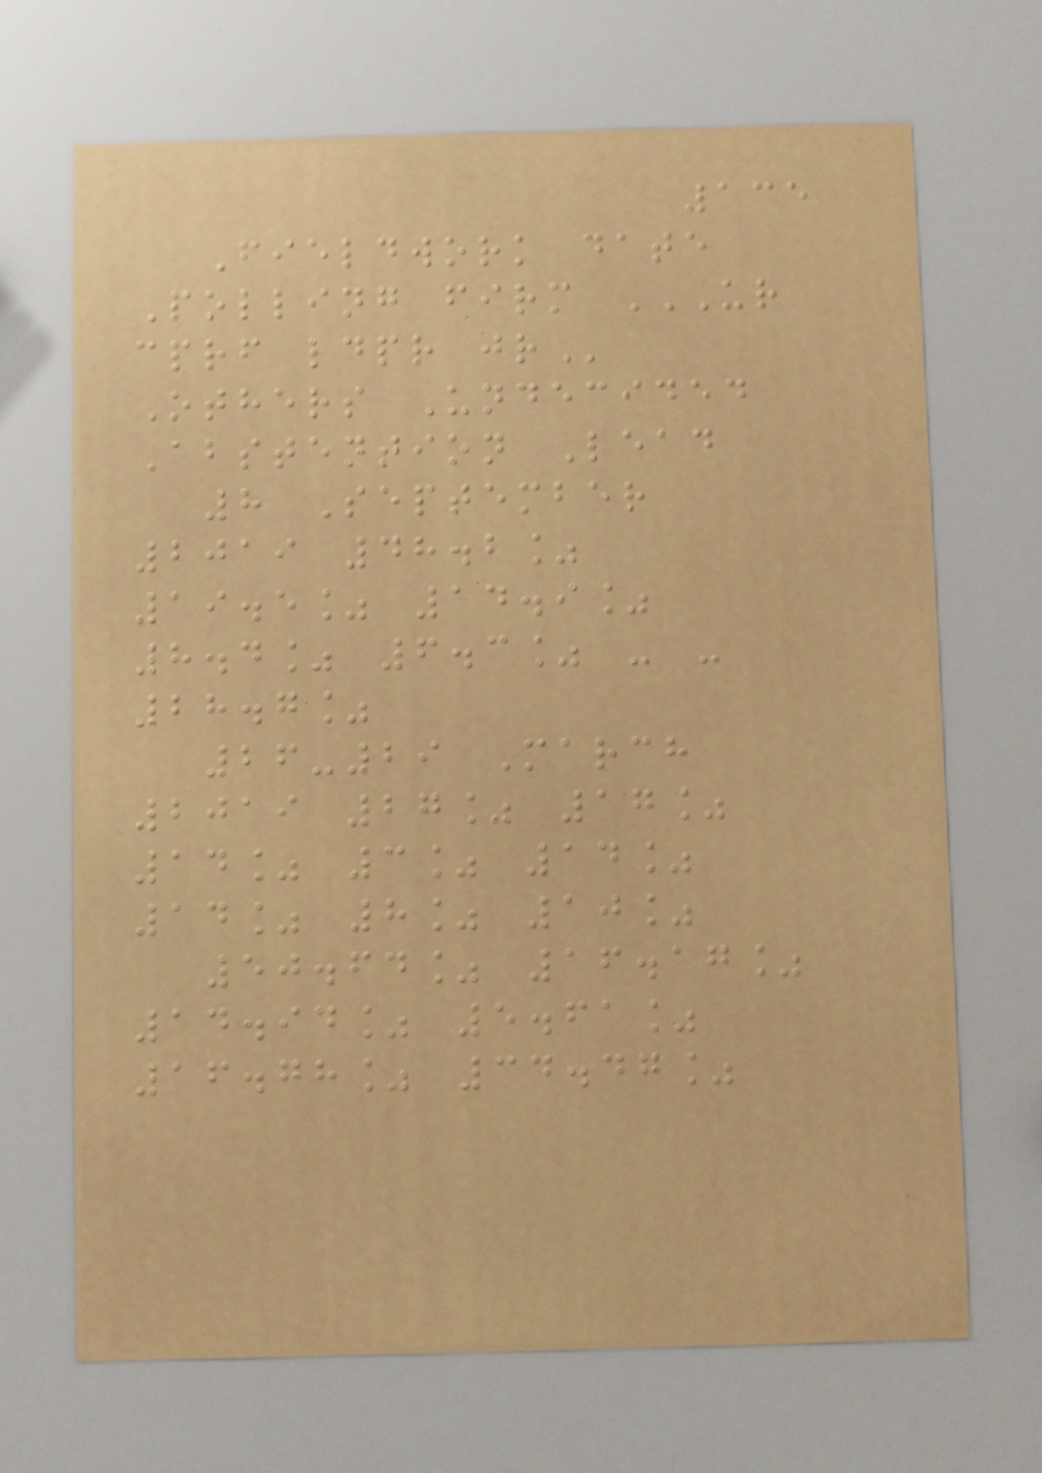135
Fieldwork date
Polling firm UR
CPRF LDPR JR
Others Undecided
Abstention Lead
8 September
2019 48.2%
19.5% 14.9%
8.4% 6.3% - -
28.7%
26-29 March
2019 27% 17%
14% 3% 14%
14% 8% 10%
50.64% 16.17%
14.94% 5.61%
16.78% 34.47%
